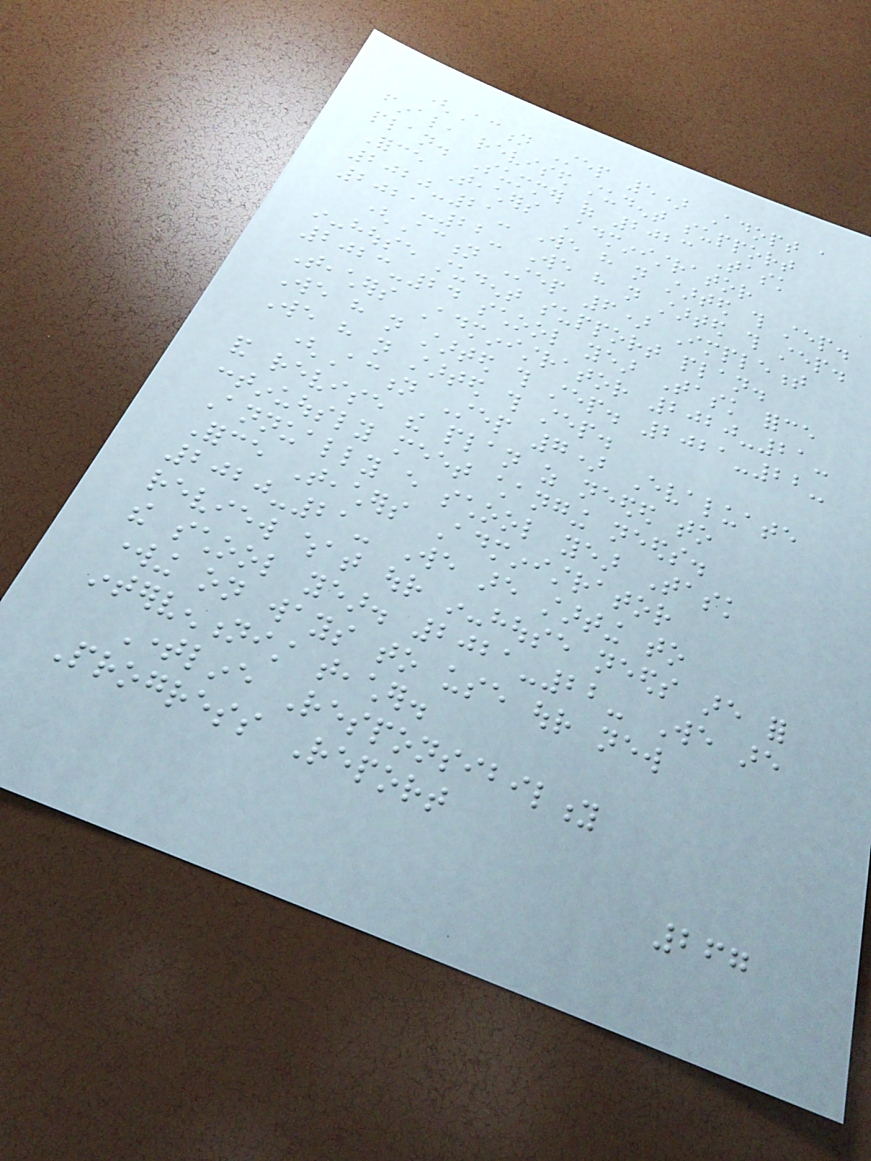(Action Step 5) Adopt a
final, revised student support
plan. Summer of 2023 Task
Force Teachers Administrator
2020-21- We have not started this step.
2021-22- We have not started this step.
(Action Step 6) Implement
in-house student support plan.
2023-24 school year Task force
Teachers Administrator 2020-21-
We have not started this step. 2021-22-
We have not started this step.
(Action Step 7) Evaluate
and revise the plan as needed to
continuously meet changing needs.
Annually every school year Task
Force Teachers Administrator
2020-21- We are starting to
review what our in-house needs are for
the school year. 2021-22- We are
working on ways to use our new
interventionist teacher.
Timeline Responsibility
Progress Report
267
